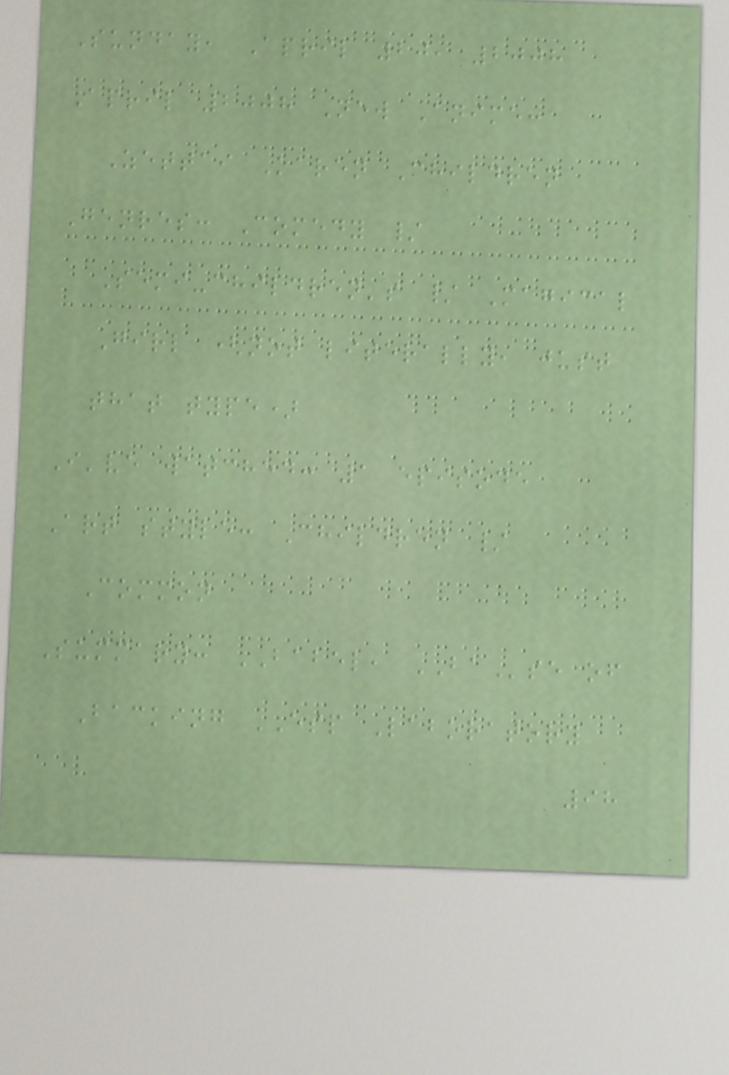Sunday, April 20, 2008
April 2008 New Anime:
Zettai Karen Children
Genres: Comedy /
Semi-children's / Magical
Girl (not literally, just
that type)
I've watched: 1 episode
Art style: Children /
Common
Summary: BABEL, BAse of
Backing ESP Laboratory
98
